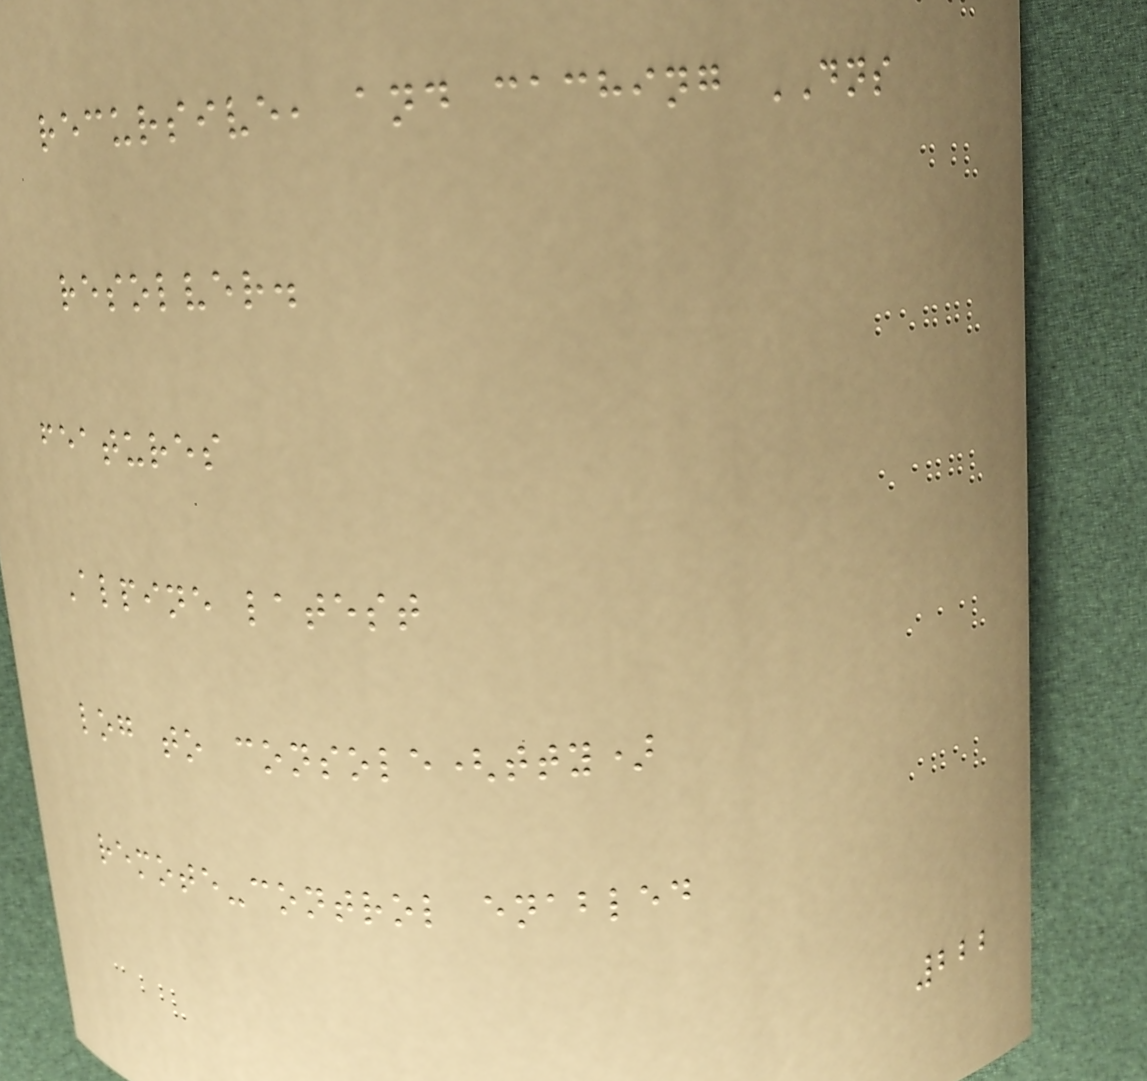recursive, and caching DNS
resolver.
features
Alpine latest
log to console(tty)
remote-control enabled
222
